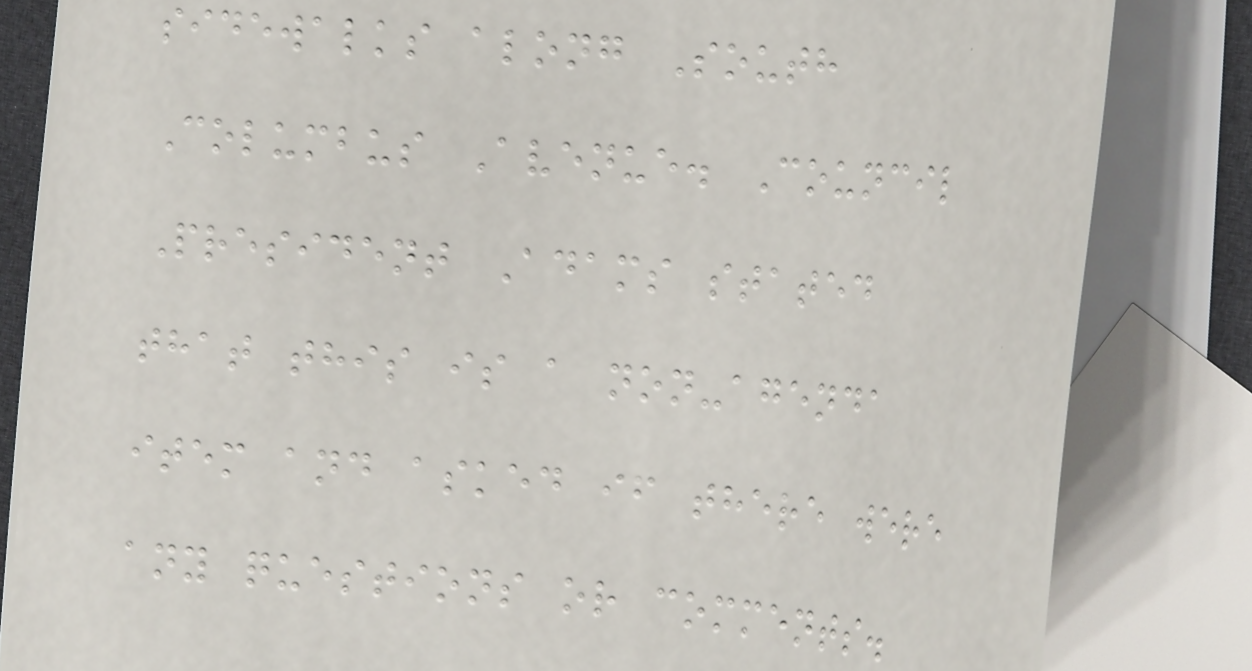sidewalks along South
Columbus Avenue. Council
President Adams stated
that this is a non-agenda
item and asked if there were
any questions or comments.
